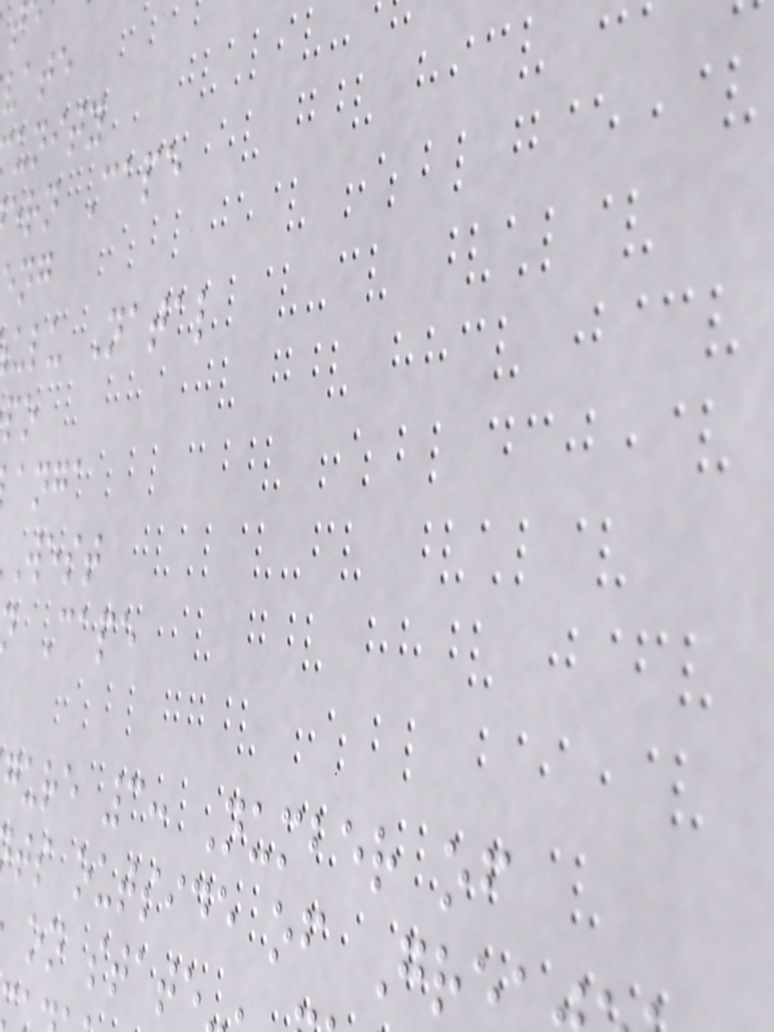vate
unity
ern Cape
ulu Natal
anga
West
Cape
gure 3: Number of
ts outside of Gre
on state
